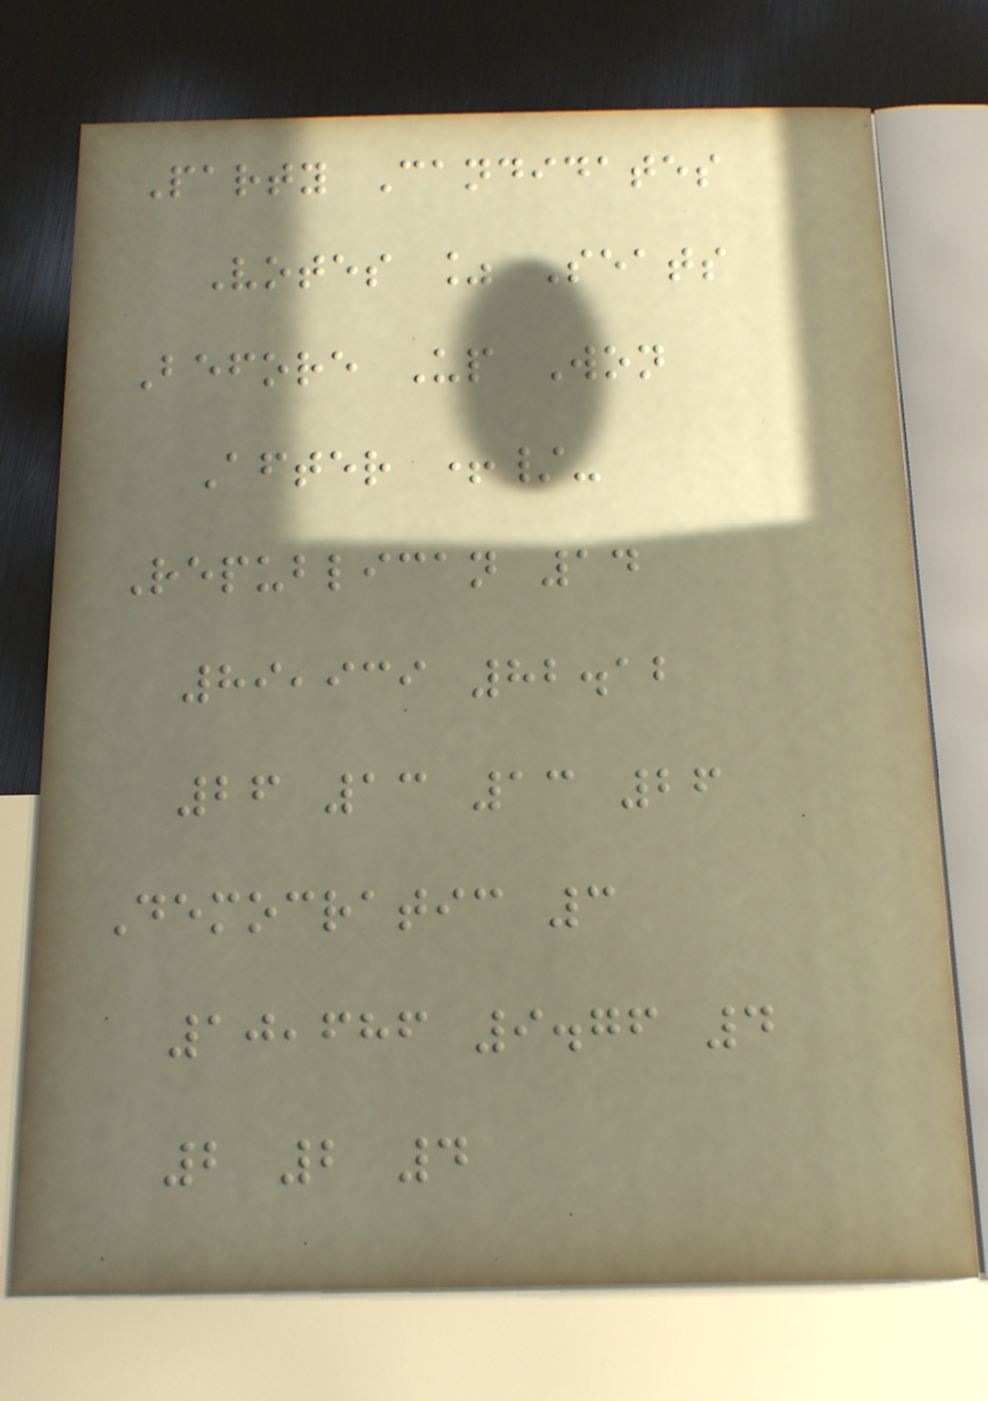Party Candidates
Votes % Seats
Before Up Won
After +/-
Republican 14
89,939 82.12
26 13 13 26
Democratic 3
10,686 9.76 4
2 2 4
